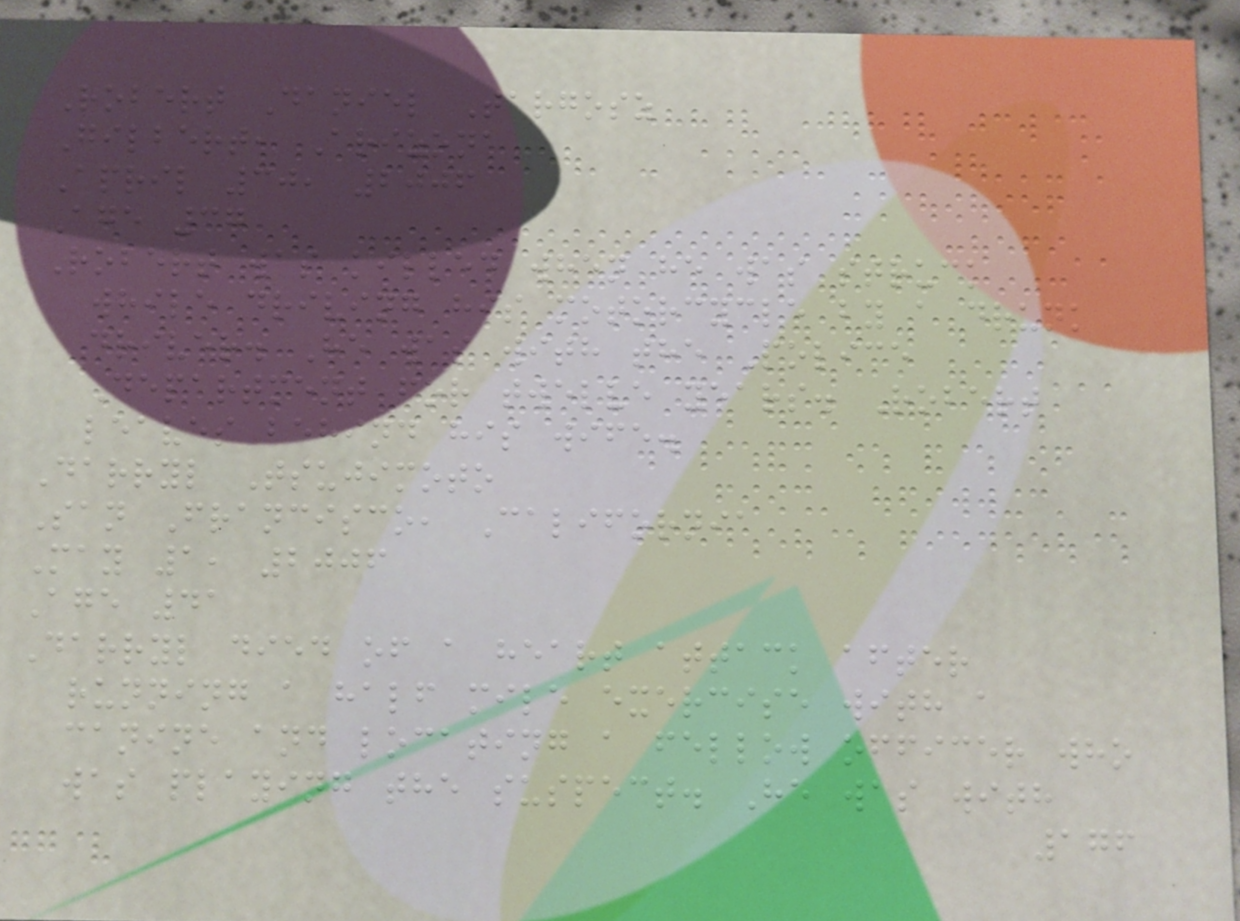Robert Daniel Targosz
Gilbert, Arizona
April 30, 2006
Age 37
Robert was killed when he was struck
while driving his motorcycle by a drunk
driver. He was with the Police
Department for twelve years. Robert
leaves behind his wife.
Darryl Tsujimoto
San Francisco, California
May 1, 2006
Age 41
Darryl died of a heart attack after
running a half mile exercise with a
canine and locating a fellow officer who
was playing the suspect. He was with
176
